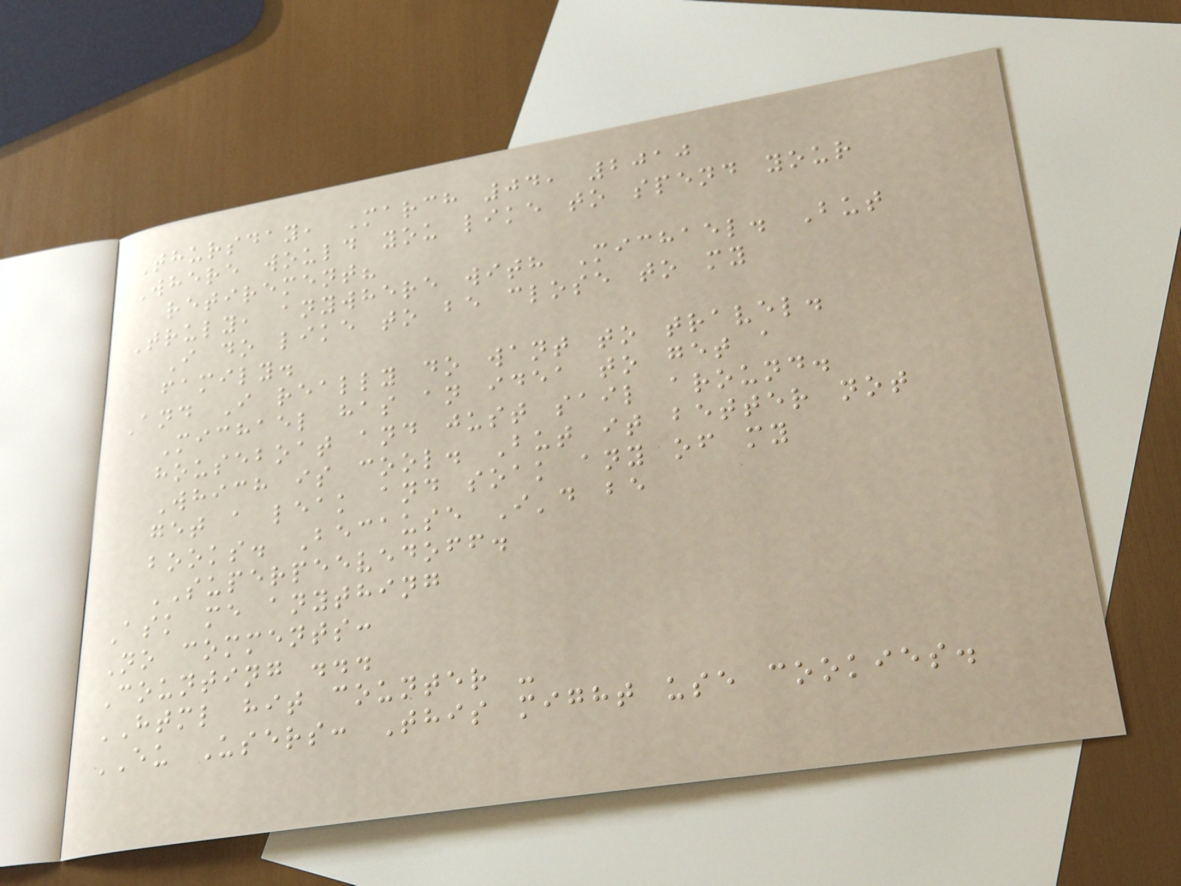Thursday, March 04, 2010
Where would you like to spend your
retirement?
Truly, anywhere with Michael. But
I do like to be close to my
family.
And I really do want to travel.
Michael has an idea to get a
houseboat and just sail around.
Which is cool. But it better not
get a leak and soak any of my
books. Because I'd be
SUPERPEEVEDOFF.
Ask me anything
No comments:
Counting ...
HTML hit counter -
EU Users: This might use cookies.
